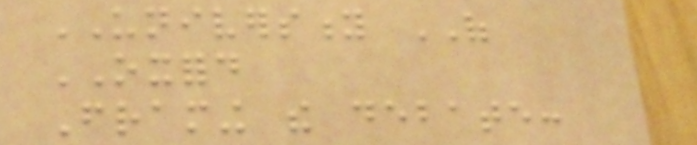UNIVERSITY OF
OXFORD
Framing the debate:
